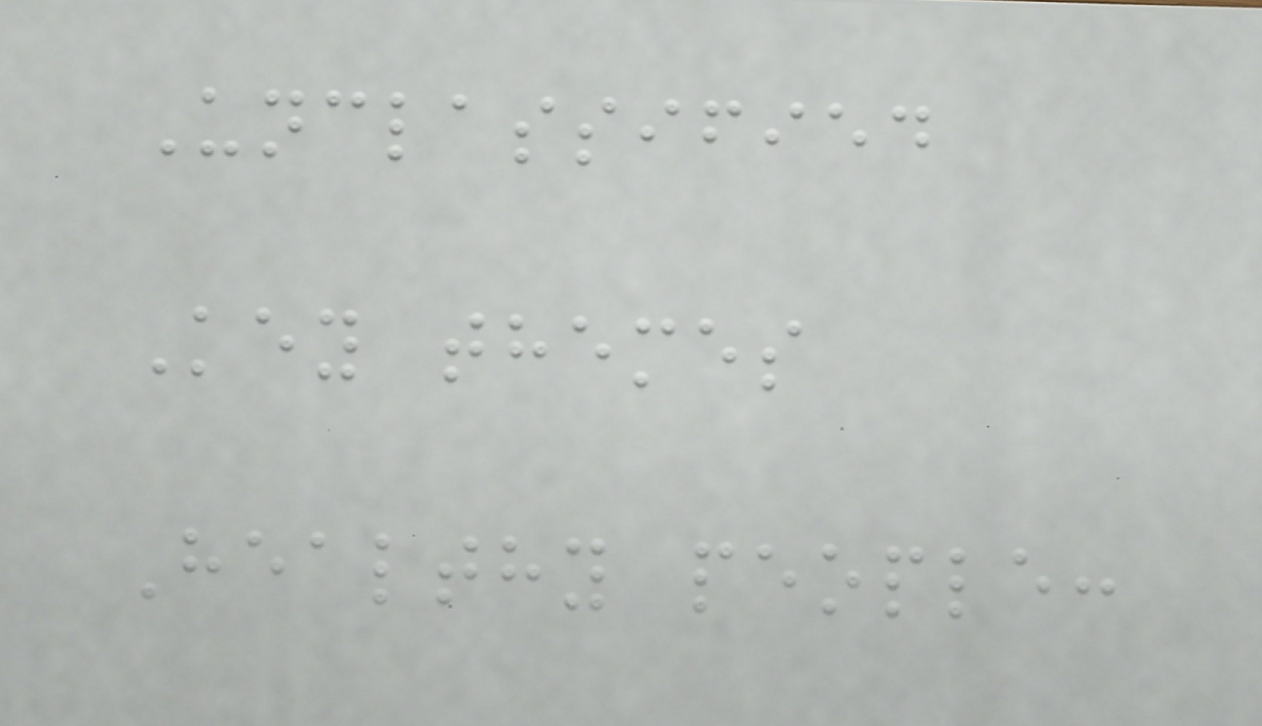Unclassified
Key themes
Healthy people:
